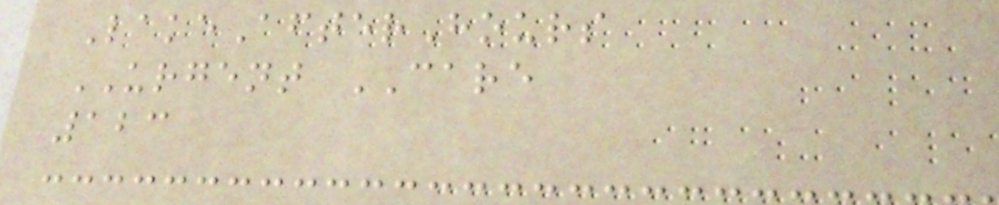LakeAfterHours
URGENT CARE
123
